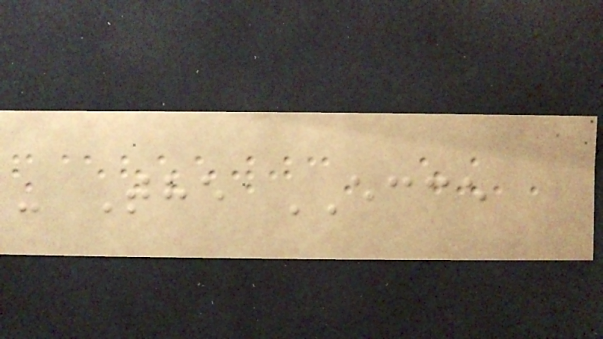- The ECCE
